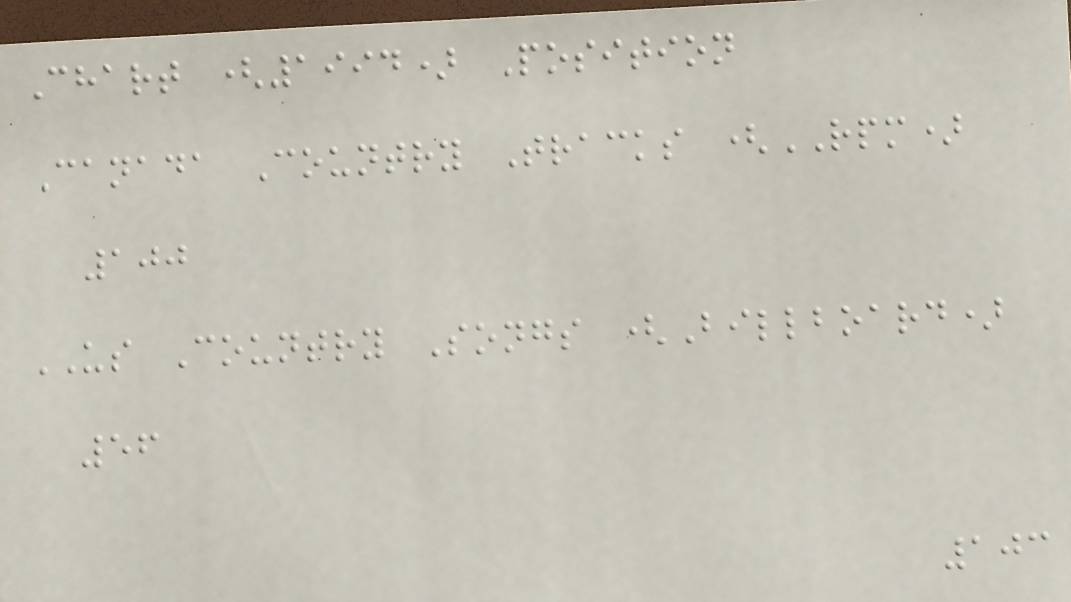Chart (1994) Position
Canada Country Tracks (RPM)
100
US Country Songs (Billboard)
56
103
